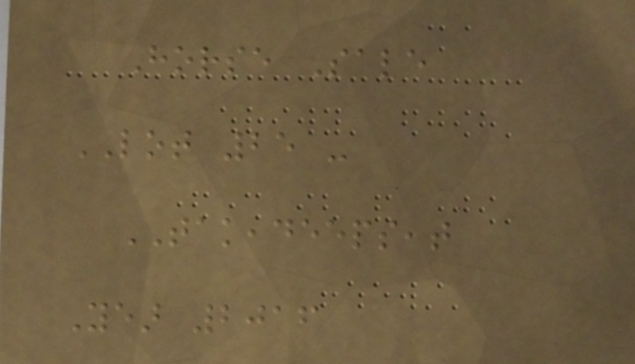Horse Sale
LOT 25 -
TAKEADEEPSEAT
Year 2016
